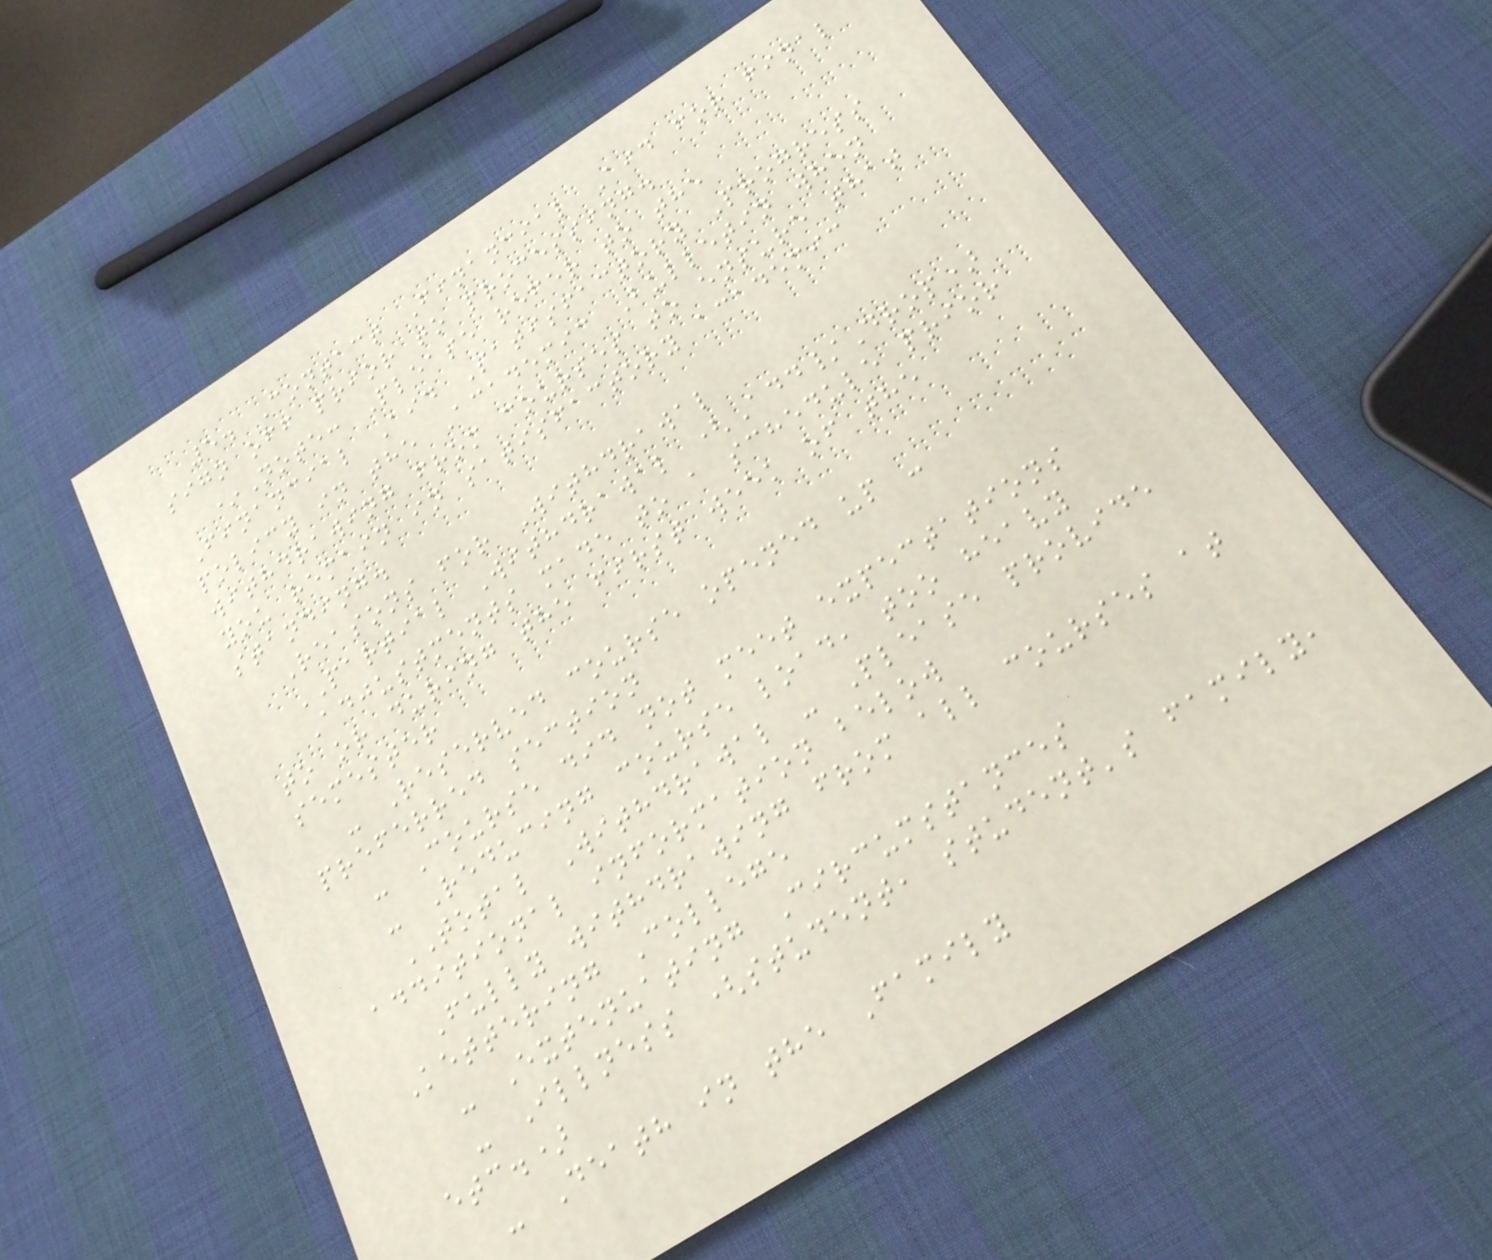5. Contact Financial Aid for final
sign off prior to processing.
*Note: Please refer to the
Financial Aid Satisfactory Progress
policy in the Academic Bulletin when
withdrawing from courses to ensure that
you remain in satisfactory academic
standing.
Reasons for Withdrawal
PARTIAL Withdrawal (Add/Drop)
Adjustments made to a schedule prior
to or during the first week of the
semester
- Reserved course opened up -
preferred section
- Course did not meet expectations
- Reducing course load, too heavy
TOTAL Withdrawal - Please provide
additional information below
Fully withdrawing from all courses at
Kettering College
- Extenuating Circumstances
- Illness (student, student's family,
etc.)
- Death in the Family
